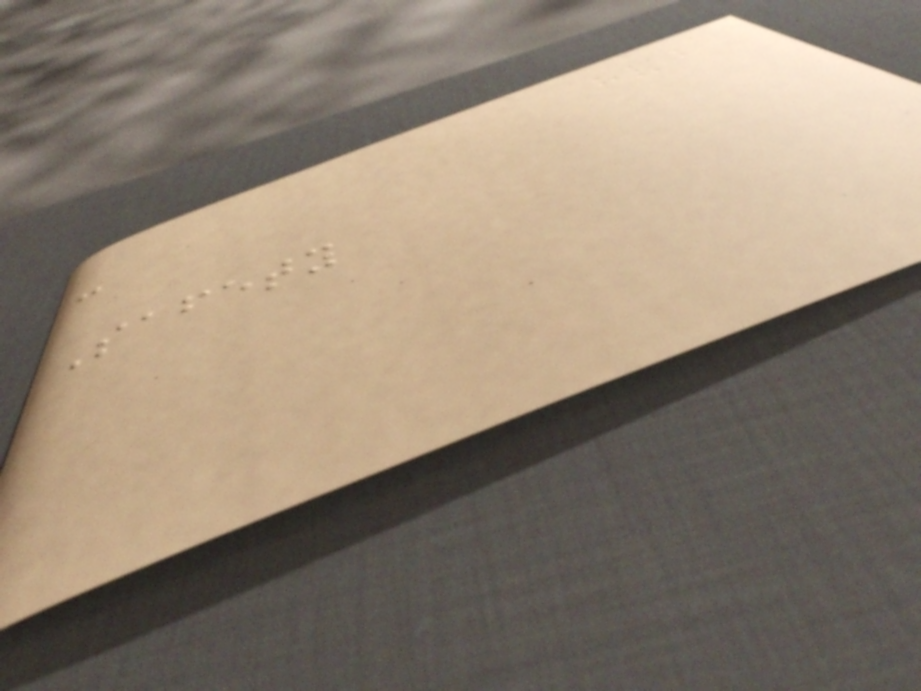-
Safety
